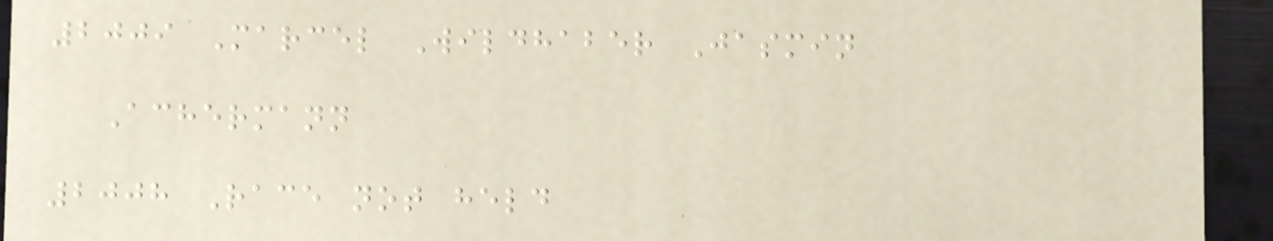2009 Marcel Wildhaber Jasmin
Achermann
2008 Race not held
